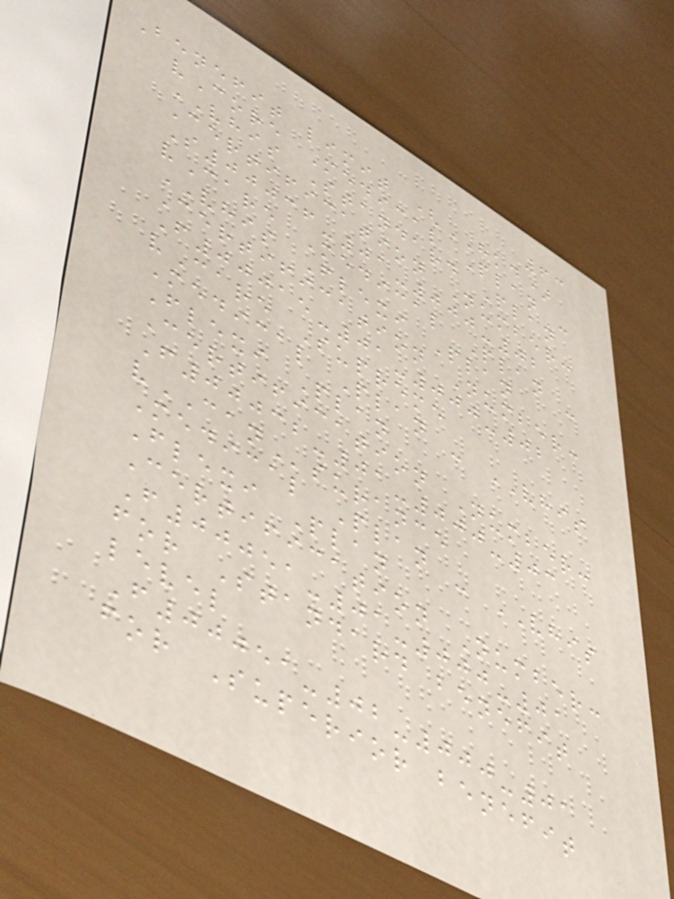63
Benefit limit (HKD)
vCore Medical Plan -
VHIS Standard Plan
Certification Number:
S00036-01-000-02
vCare Medical Plan -
VHIS Flexi Plan
Certification Number:
F00015-01-000-02
vCare Supreme
Medical Plan - VHIS
Flexi Plan
Certification Number:
F00032-01-000-03
vCANsurance
Medical Plan - VHIS
Flexi Plan
Certification Number:
F00051-01-000-01
for Standard benefit
level
F00051-02-000-01
for Superior benefit
